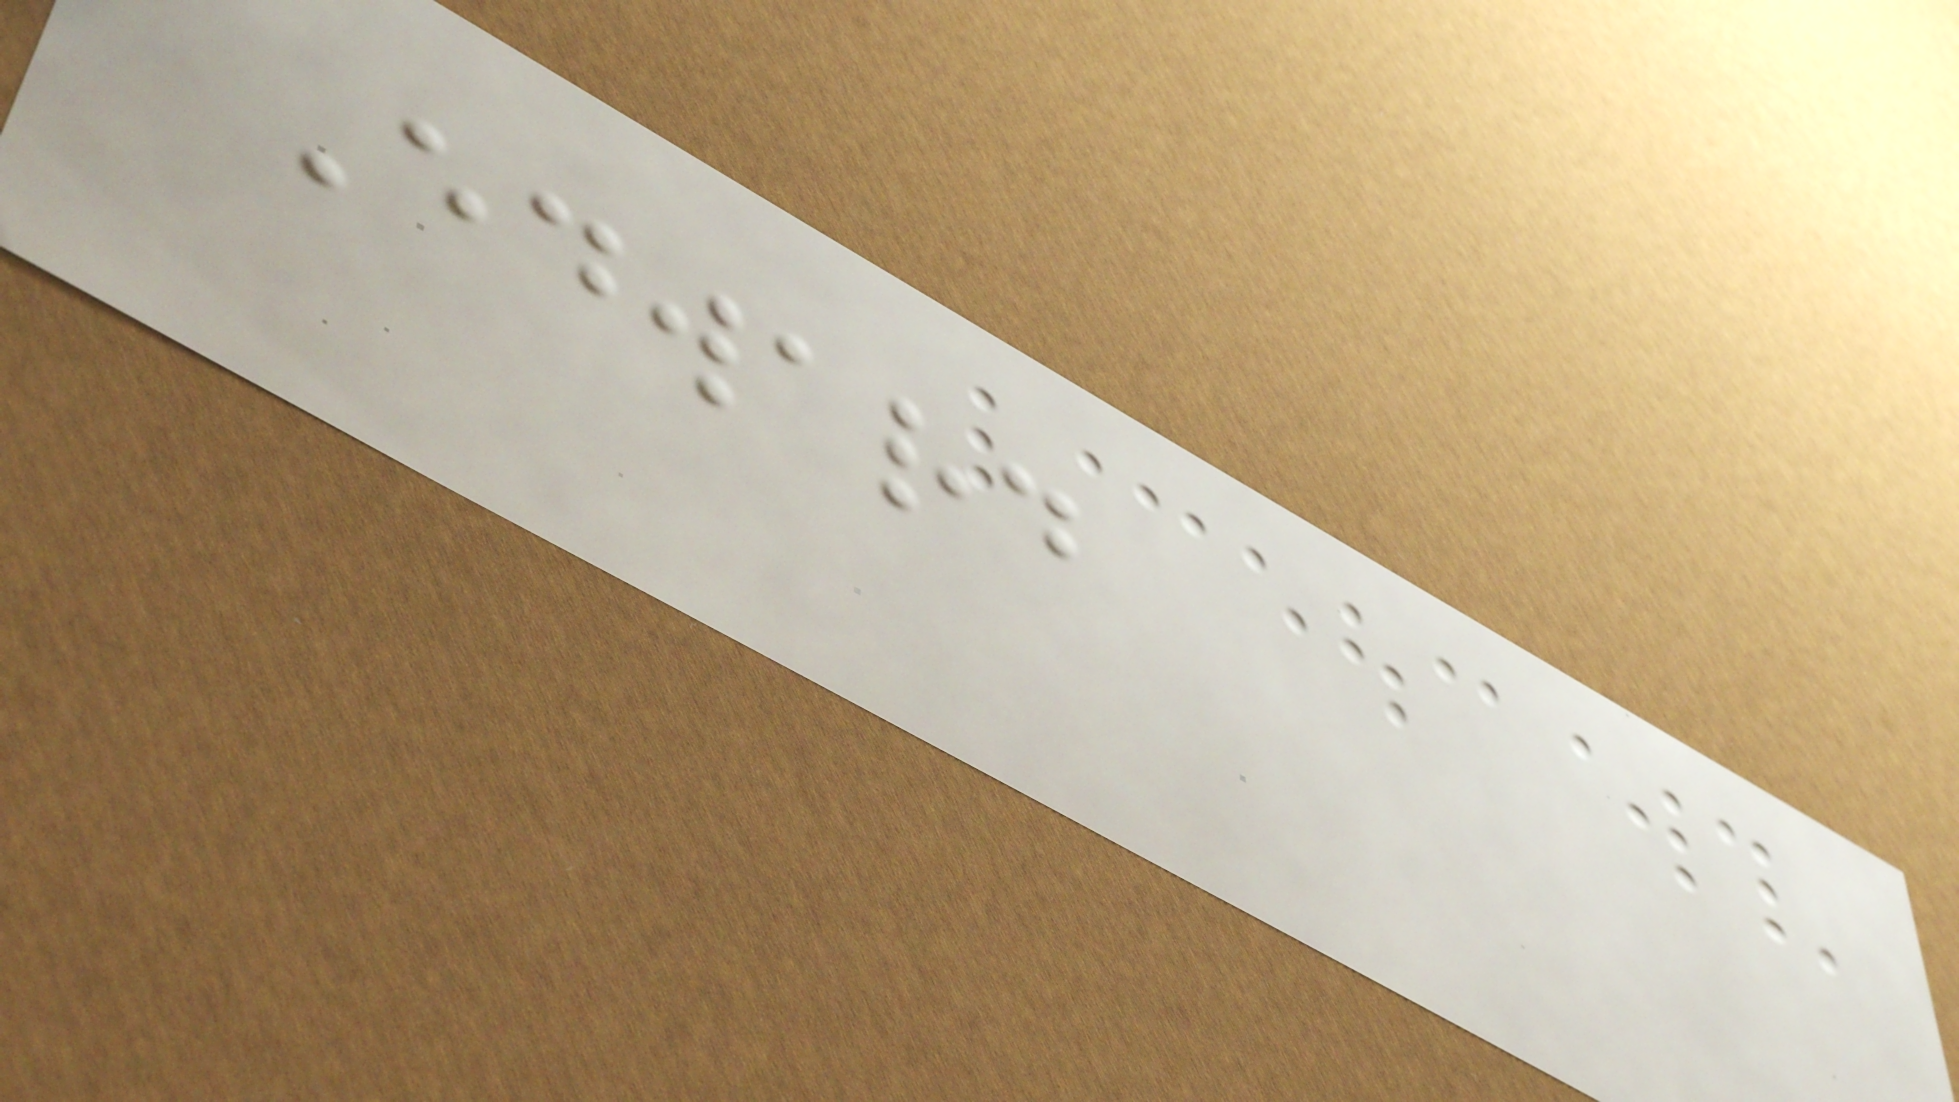Edward
